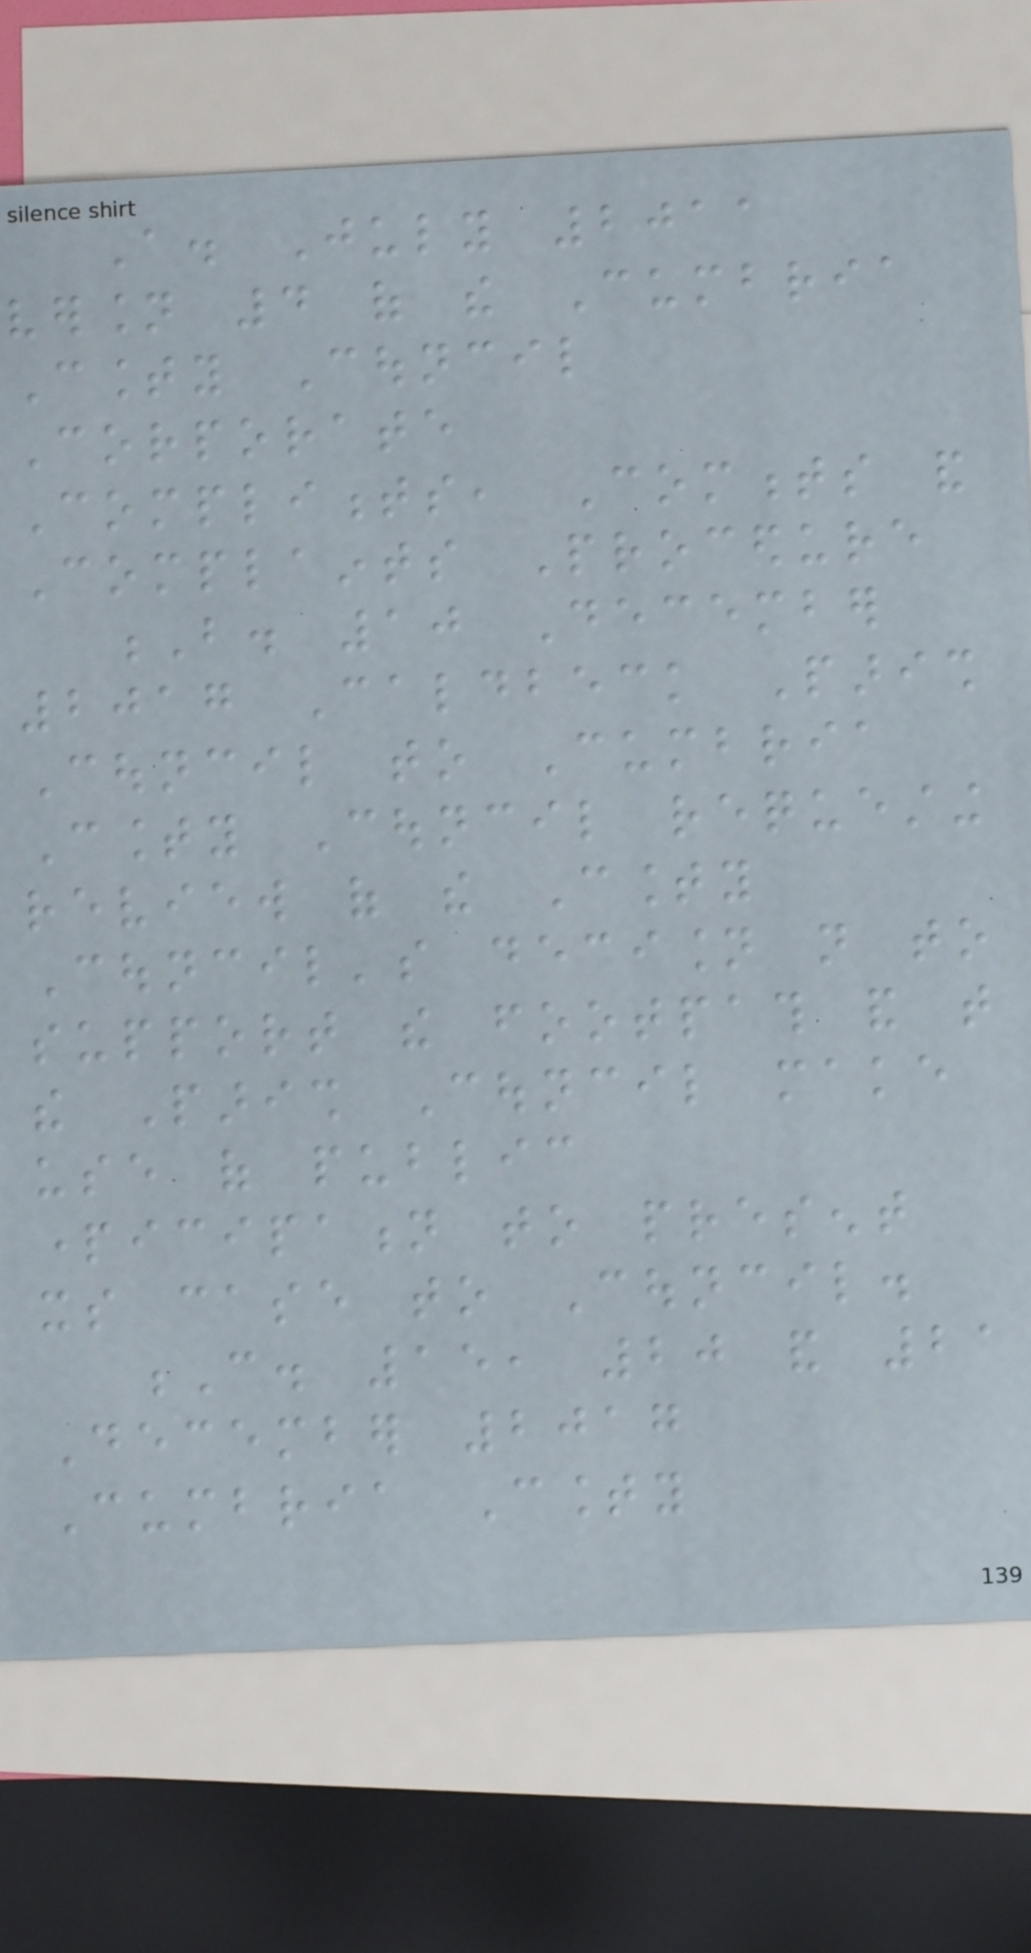A. July 2011
version 4 of the Cumbria
County Council
Corporate
Compliments, Comments and
Complaints Procedure
B. 10 December
2017 Caldbeck Parish
Council to Cumbria
County Council requesting
review of the County
Council's decision not to
support the footpath and that
the Parish Council make
use of public
participation to present
its case to Council.
C. 15, 20 and 21
December 2017
Cumbria County
